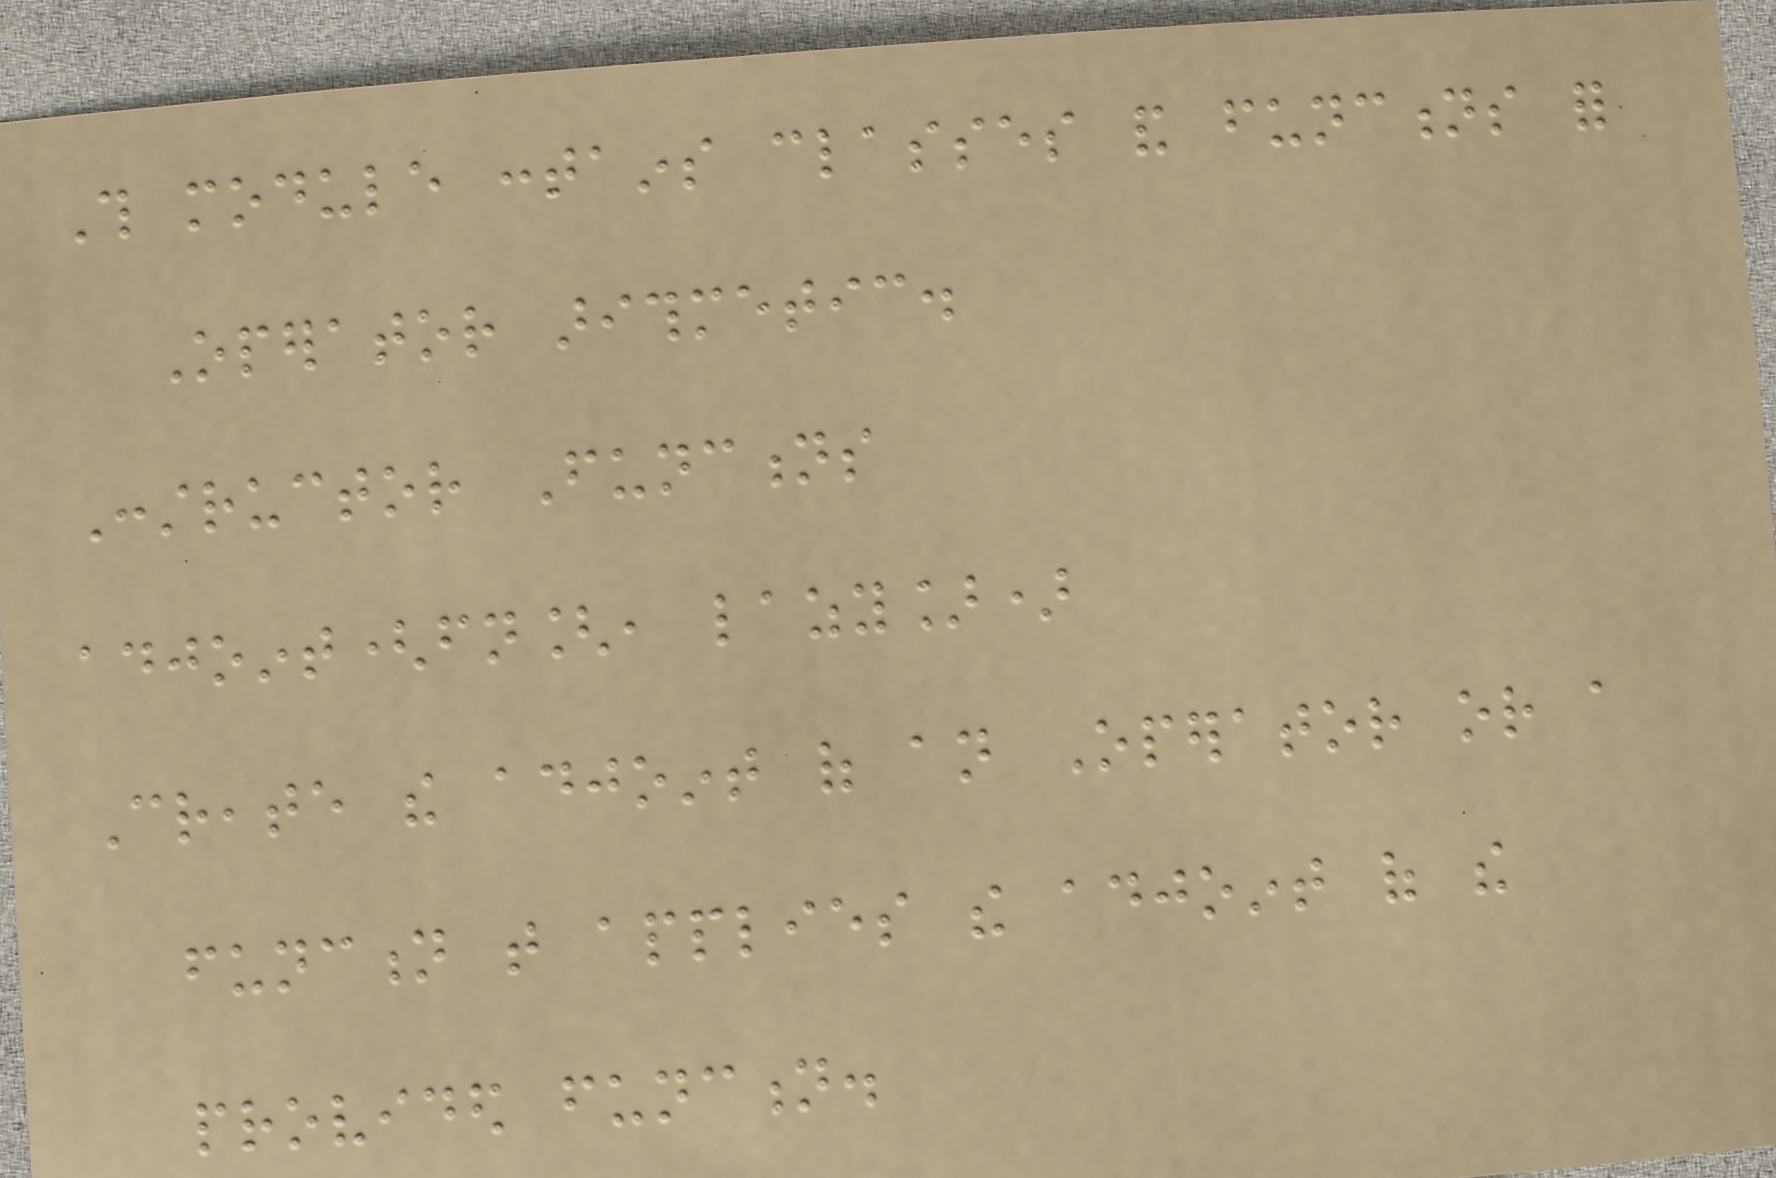This module contains classes and functions for
Operator arithmetic.
Constructor Functions
adjoint(fn[, lazy])
Create the adjoint of an Operator or a
function that applies the adjoint of the
provided function.
